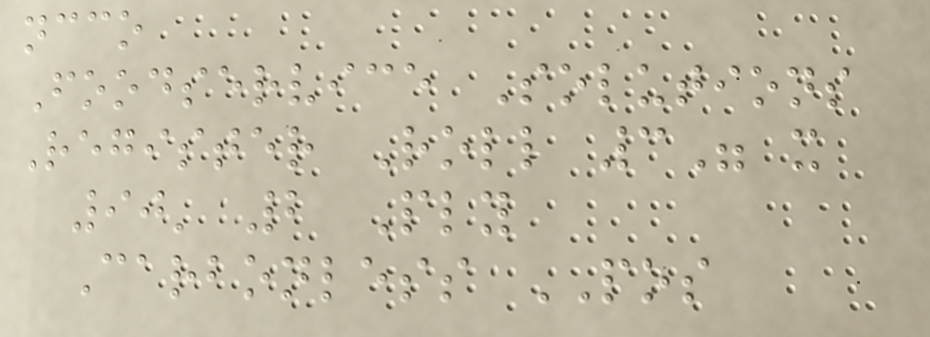ncco
Foodservice Solutions
Register Roll 3" x
90' 2 Ply
Carbonless POS
